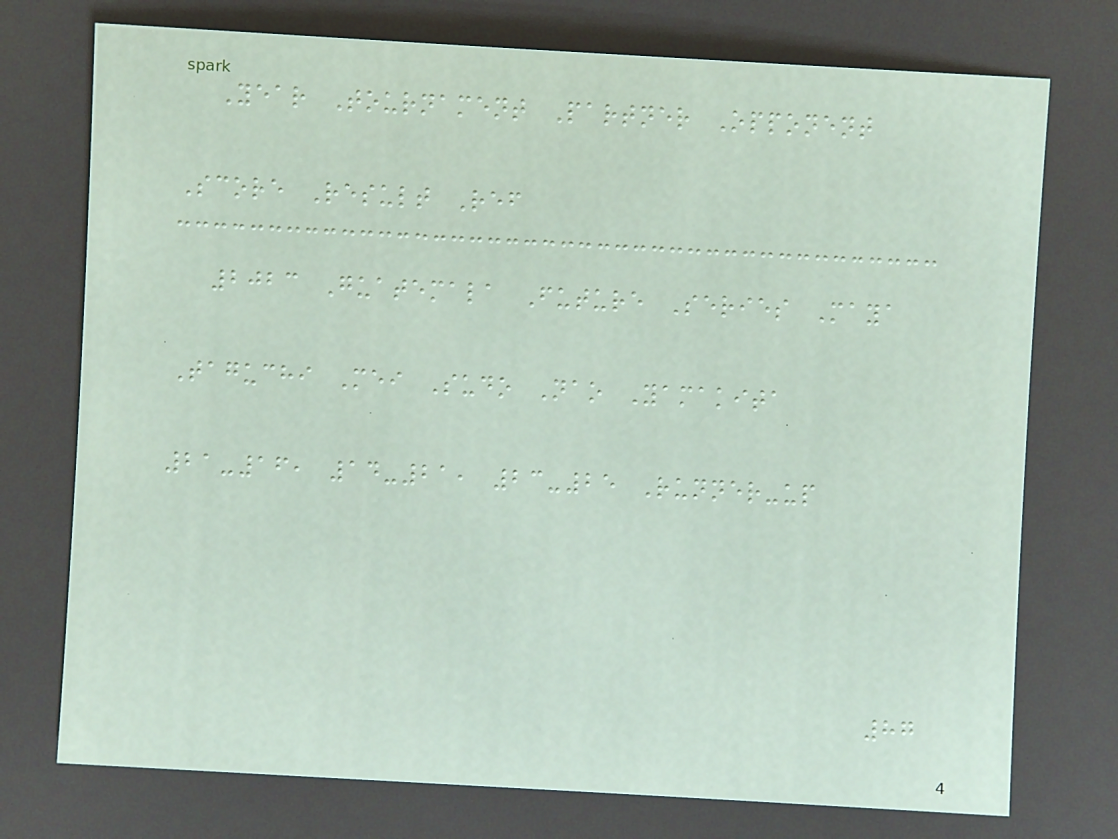Year Tournament Partner Opponent
Score Result Ref
2023 Guatemala Future Series Maya
Taguchi Mei Sudo Nao Yamakita
21-16, 14-21, 23-25 Runner-up
87
